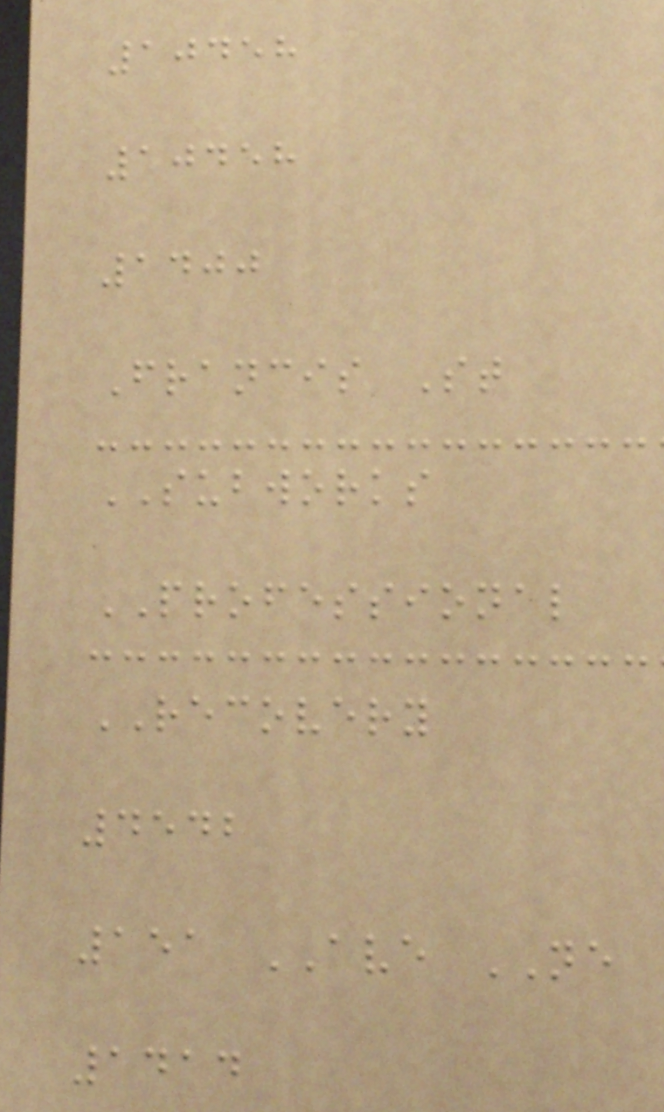10458
10458
1400
Francis St
SUBWORKS
PROFESSIONAL
RECOVERY
4542
151 AVE NE
1414
